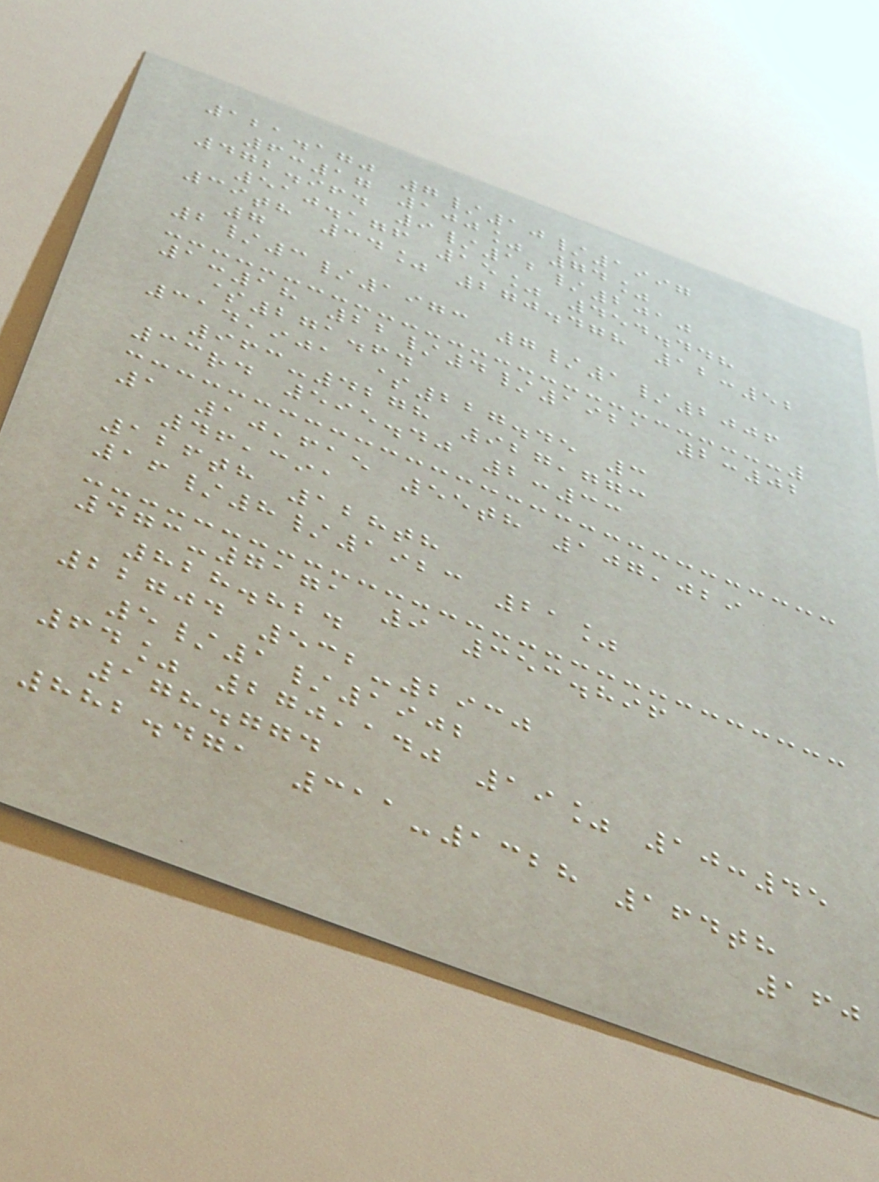121.170 7/10/1997
6:17 100% 74%
472.964 9/12/2010
510.176 15% 454.448
39th 34% 270.478 12:52
7
2/3/1973 7/1/2006
1:18 22/4/1921 2:02
$271.64
314,901 $227.45 3
963-4278 927,773
33rd 595.40 2:33
1 10,615 55th 107,029
46,391
126th 128th
16/8/1923 21%
473-7171 9 353.896
828.824
22704 532-2930
5/1/1902
64% 270,140 19% 10:45
178.774
882.471 311-1328 164th
160
